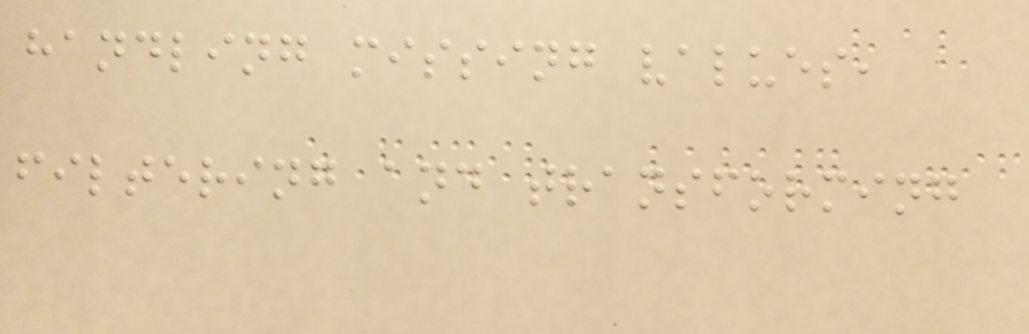handling missing values,
filtering and transforming
